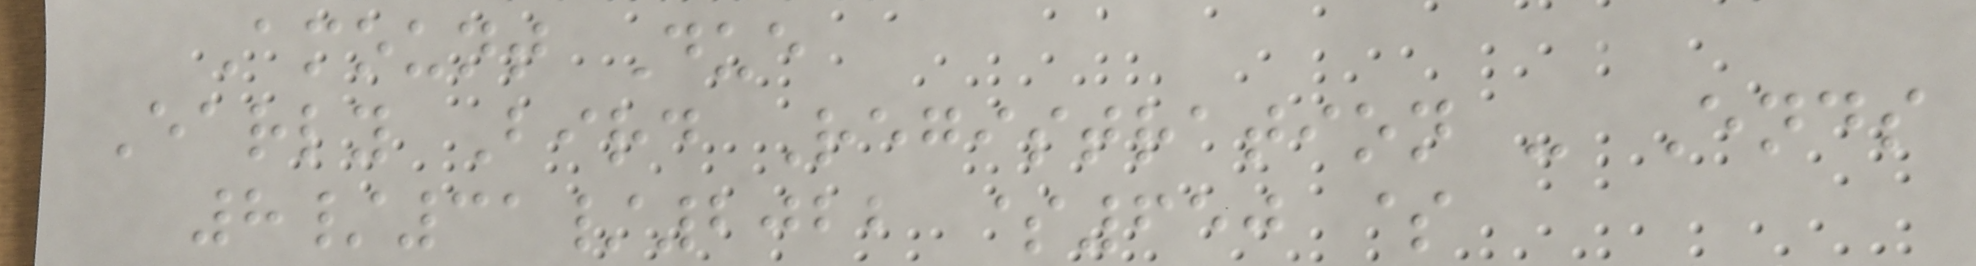Amount Due
Early Bird Registration - Ends
8/31/2022 $650 $
